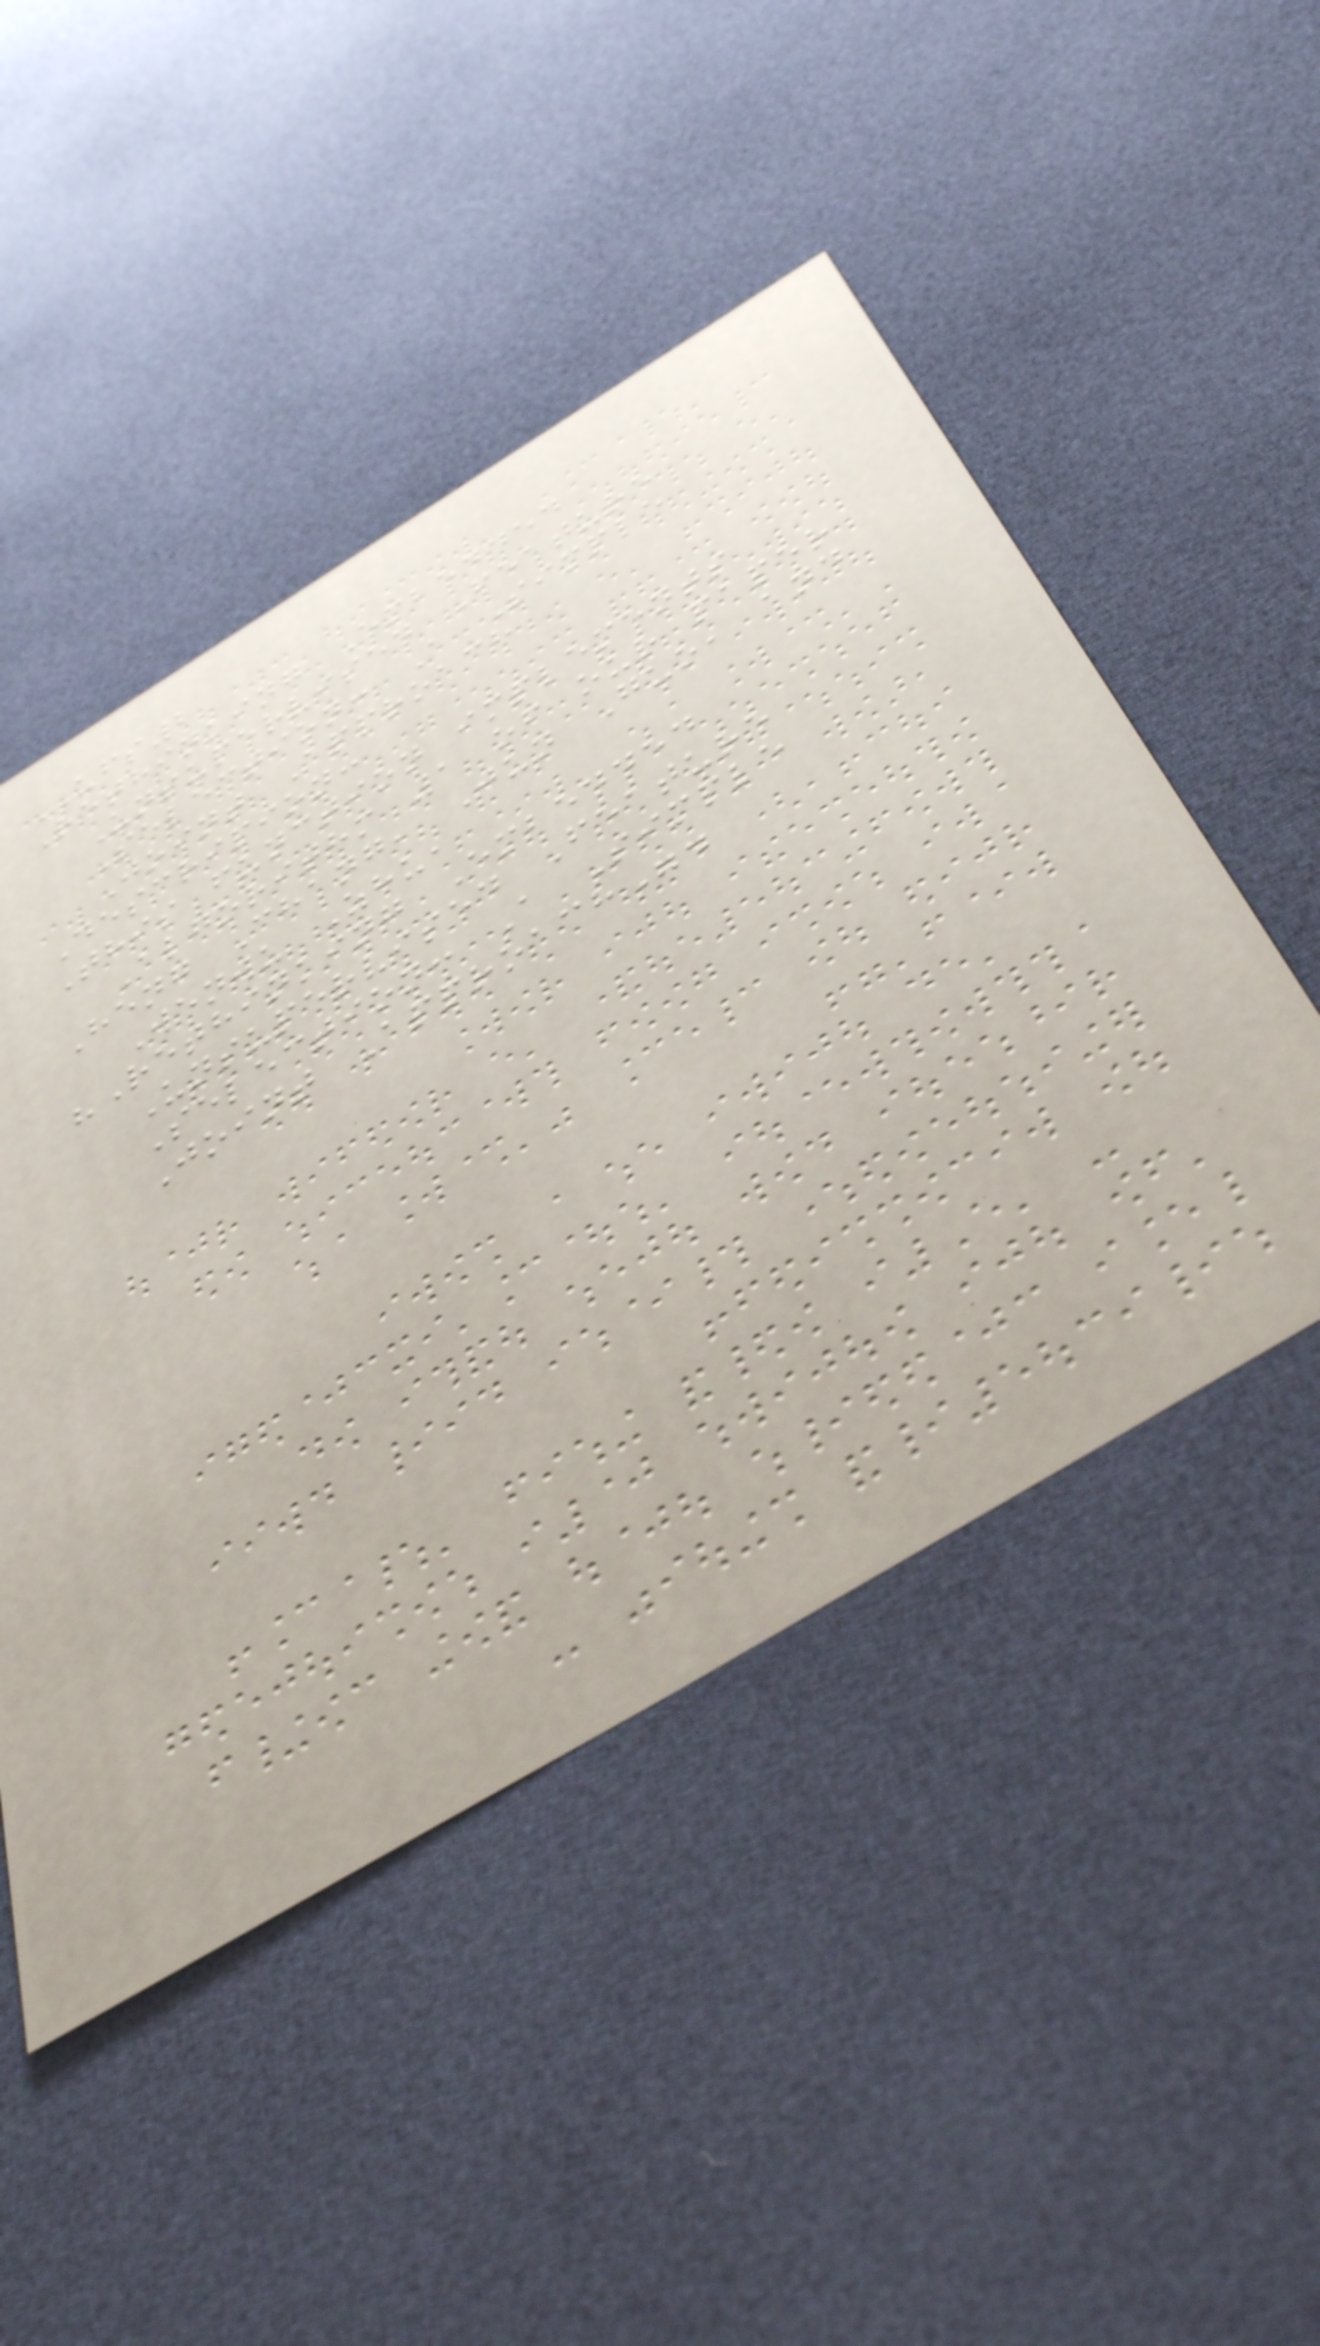UFS2
Rethinking Embedded
Unsupervised Feature
Selection: A Simple
Joint Approach
Descripion:
This function implements
Algorithm 1 of our paper
Heng Chang, Jun Guo, and
Wenwu Zhu,
"Rethinking Embedded
Unsupervised Feature
Selection: A Simple
Joint Approach".
